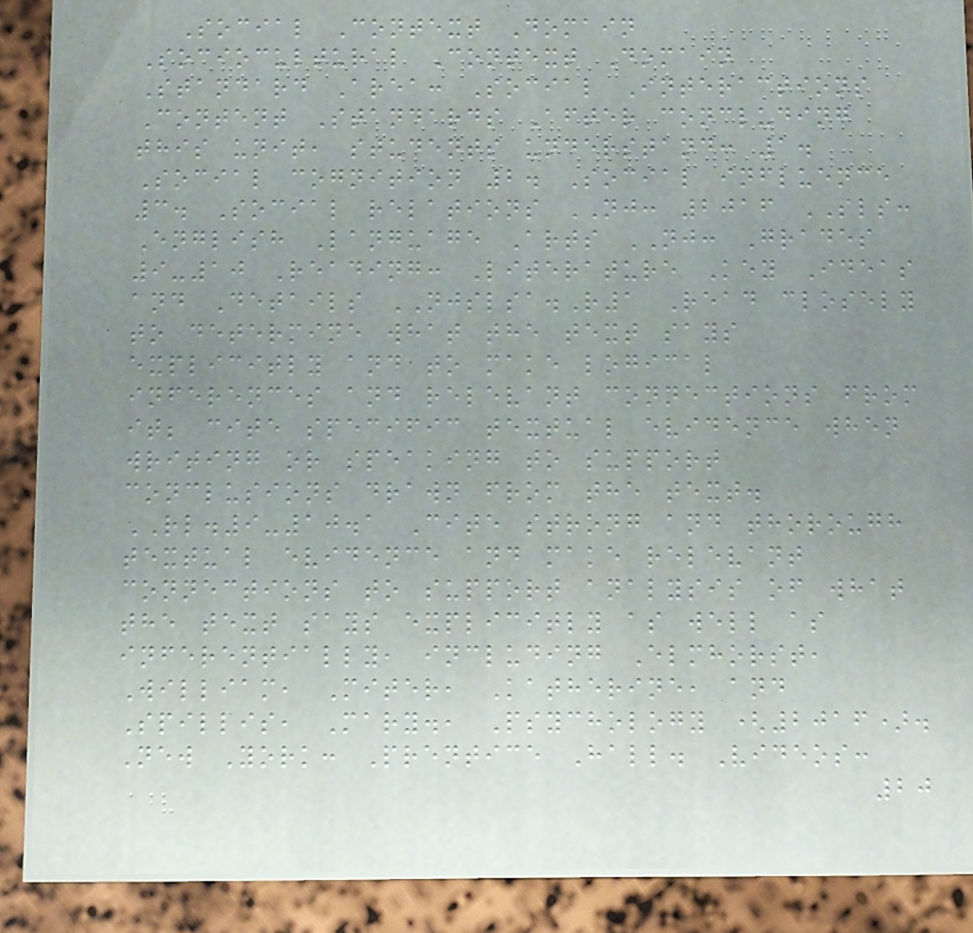Social Context Domain
Sociocultural Context Domain
Standard Area: Social Interactions
Content Standards After concluding
this unit, students understand: 1.
Social cognition 2. Social influence
3. Social relations NJ: 2016 SLS:
English Language Arts NJ: Grades
9-10 Reading: Literature Key Ideas
and Details NJSLSA.R1 Read closely
to determine what the text says
explicitly and to make logical
inferences and relevant connections from
it; cite specific textual evidence when
writing or speaking to support
conclusions drawn from the text.
RL.9-10.1 Cite strong and thorough
textual evidence and make relevant
connections to support analysis of what
the text says explicitly as well as
inferentially, including Elmhorst,
William, Miter, Katherine, and
Spillis, Mary., Psychology (2016).
New York: Prentice Hall. Videos:
20
